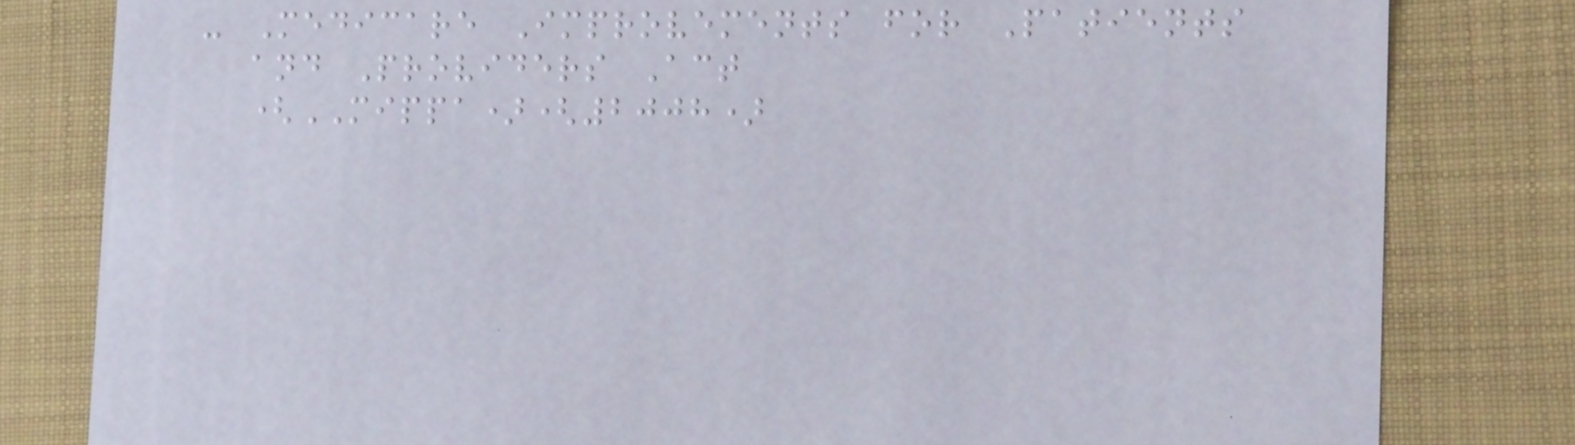- Medicare Improvements for Patients
and Providers Act
(MIPPA)(2008)
